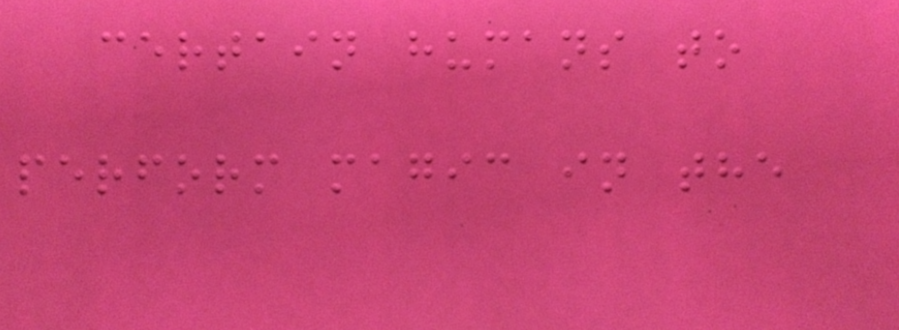certain humans to
perform magic in the
